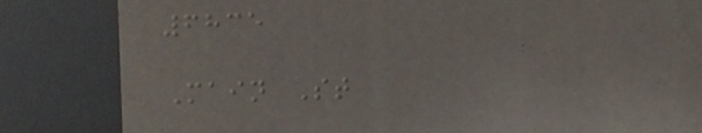6835
Main St
